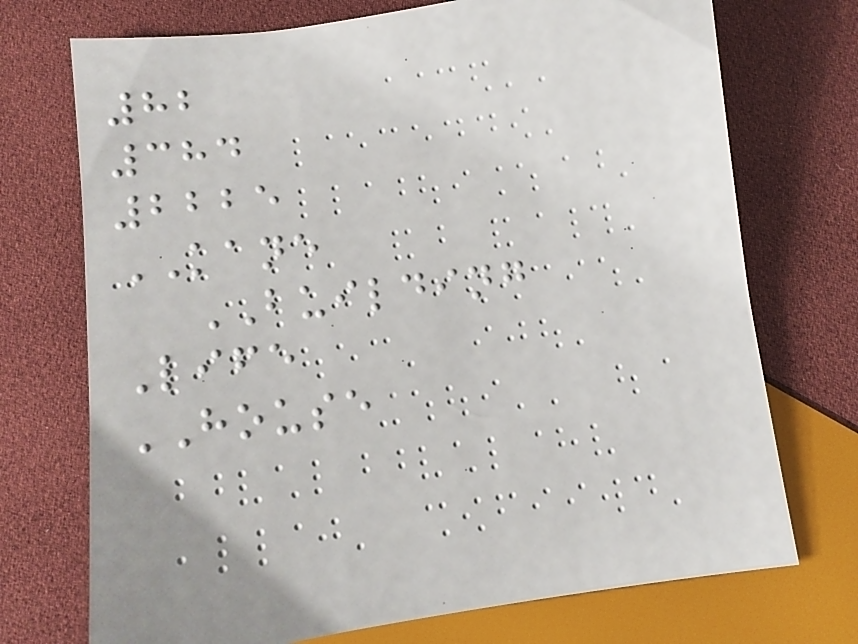82
384
2225
KANE
BUILDING
Life
HOUSE
